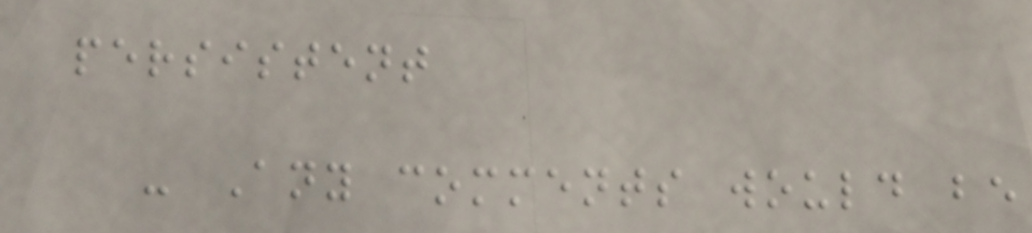persistent
- Any comments would be
